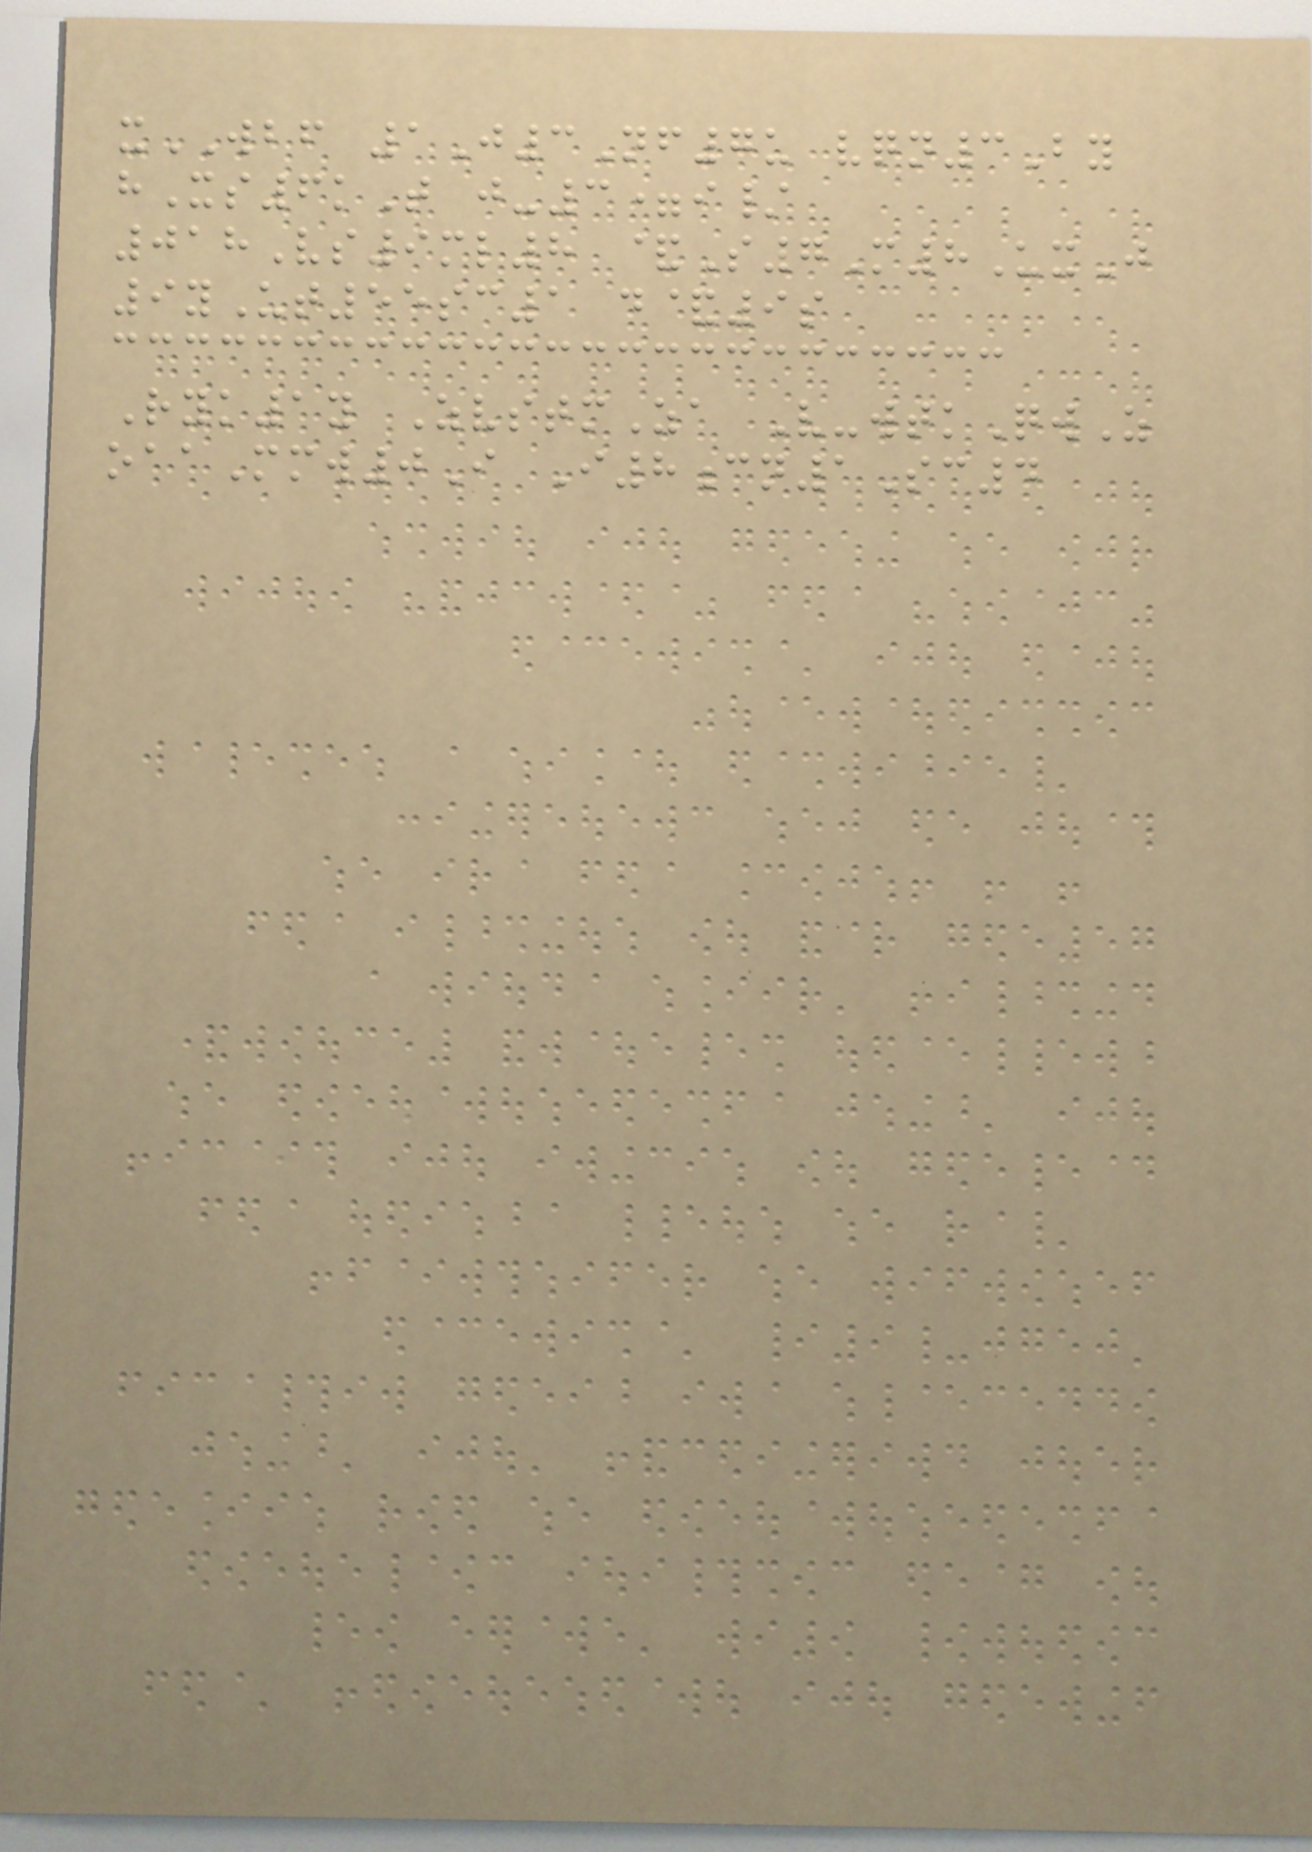xWBF 1J3Nf7u vqn3By
hXs6kT j-3=i/
018Vs9ml8 &S7M8UxJ
9yUt55sc1 d&9s
Ryk1y ZvstmZa V-wtkQwZ
oaaMmw0I I8cn1Sc4
